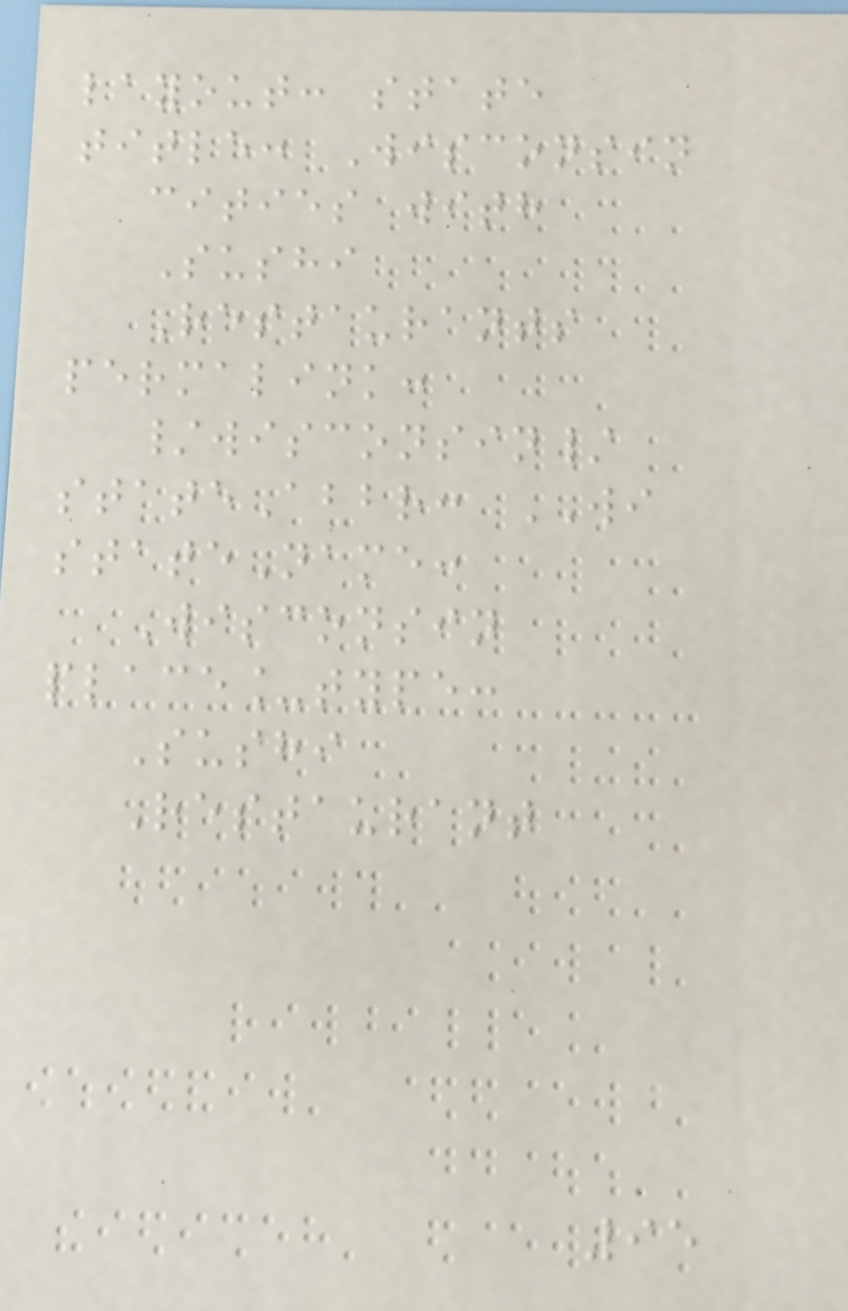layout: state
title: Wisconsin
cities with
Sushi
Restaurants
permalink:
/wisconsin/
stateAbbr: WI
stateName:
Wisconsin
place_type:
Sushi
Restaurant
95
